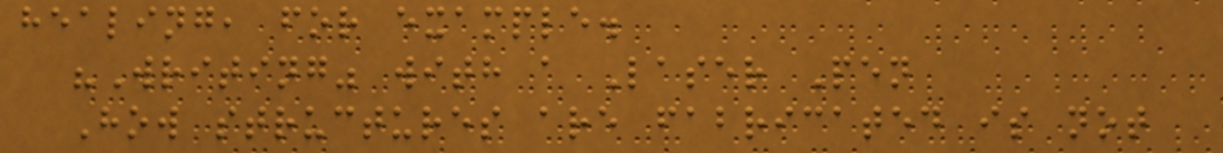healing, for example.
"Writing" with a Laser Pen
How structures are fabricated is not
